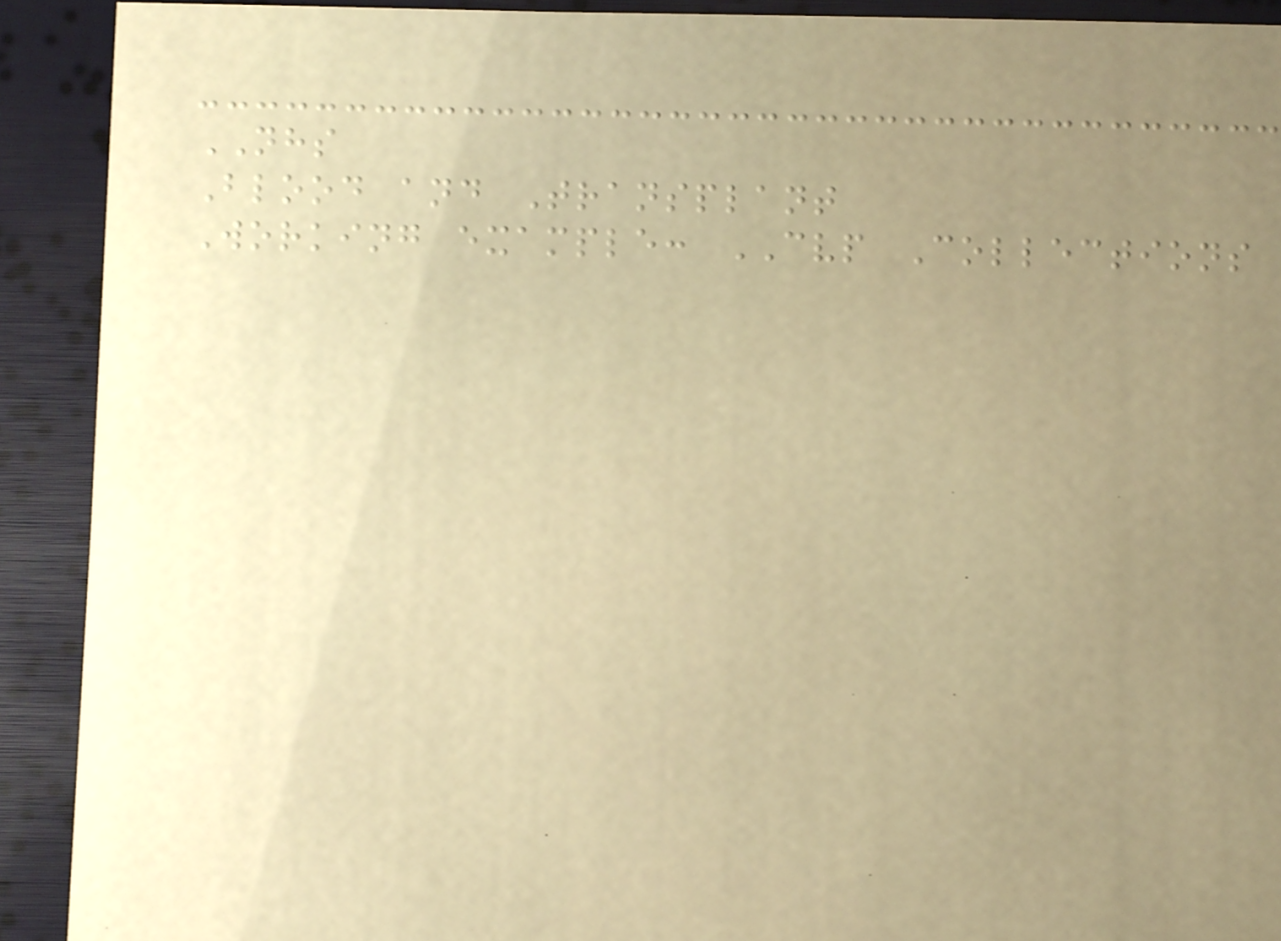NHS
Blood and Transplant
Working example: CVP Collections
